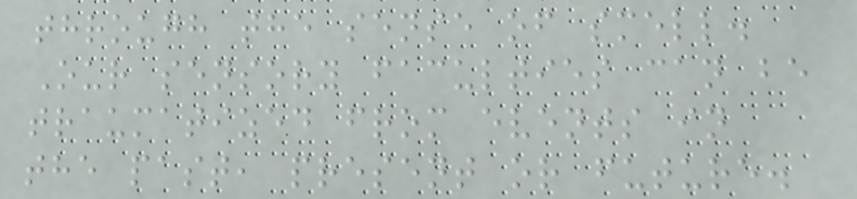through the sense of smell.
Our sensory faculties can be
traumatized from events in
the past, present or future.
